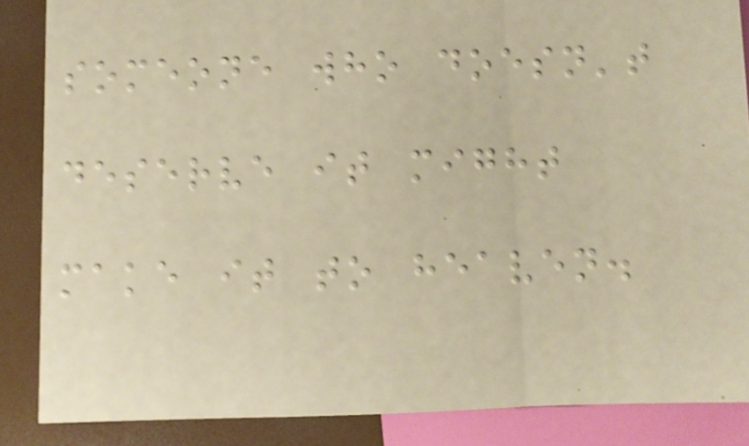someone who doesn't
deserve it might
make it to heaven.
